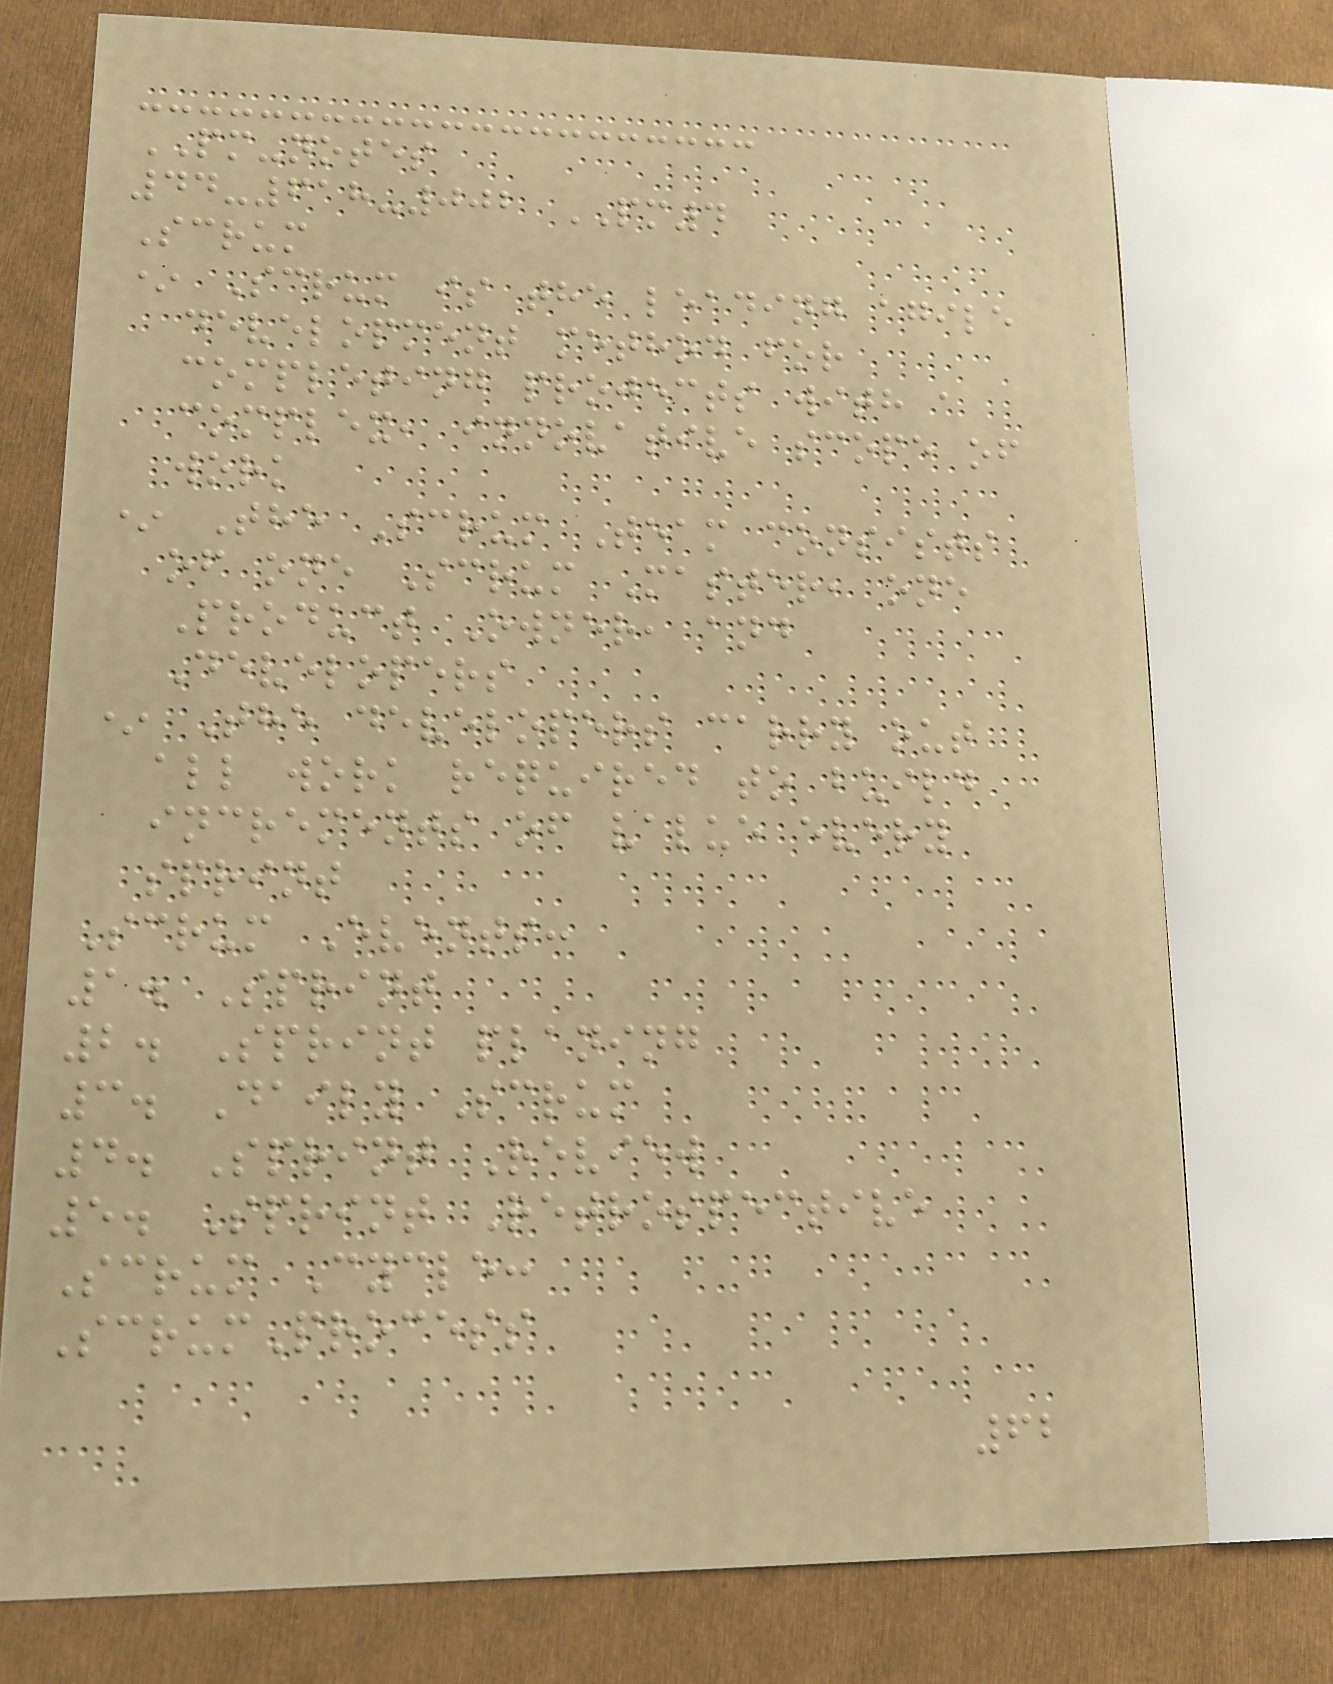PM-notes
44-618-002 PM4
Scrum
* Scrum is the leading agile
development method for
completing projects with a
complex, innovative scope of
work
* The Scrum Team consists
of one Scrum Master, one
Product Owner, and
Developers
* The developers carry out
all work required to build
increments of value every
sprint
Scrum Events:
1. Sprint
2. Sprint planing
3. Daily Scrum
4. Sprint Review
5. Sprint Retrospective
Scrum Cycle:
ScrumProcess
62
